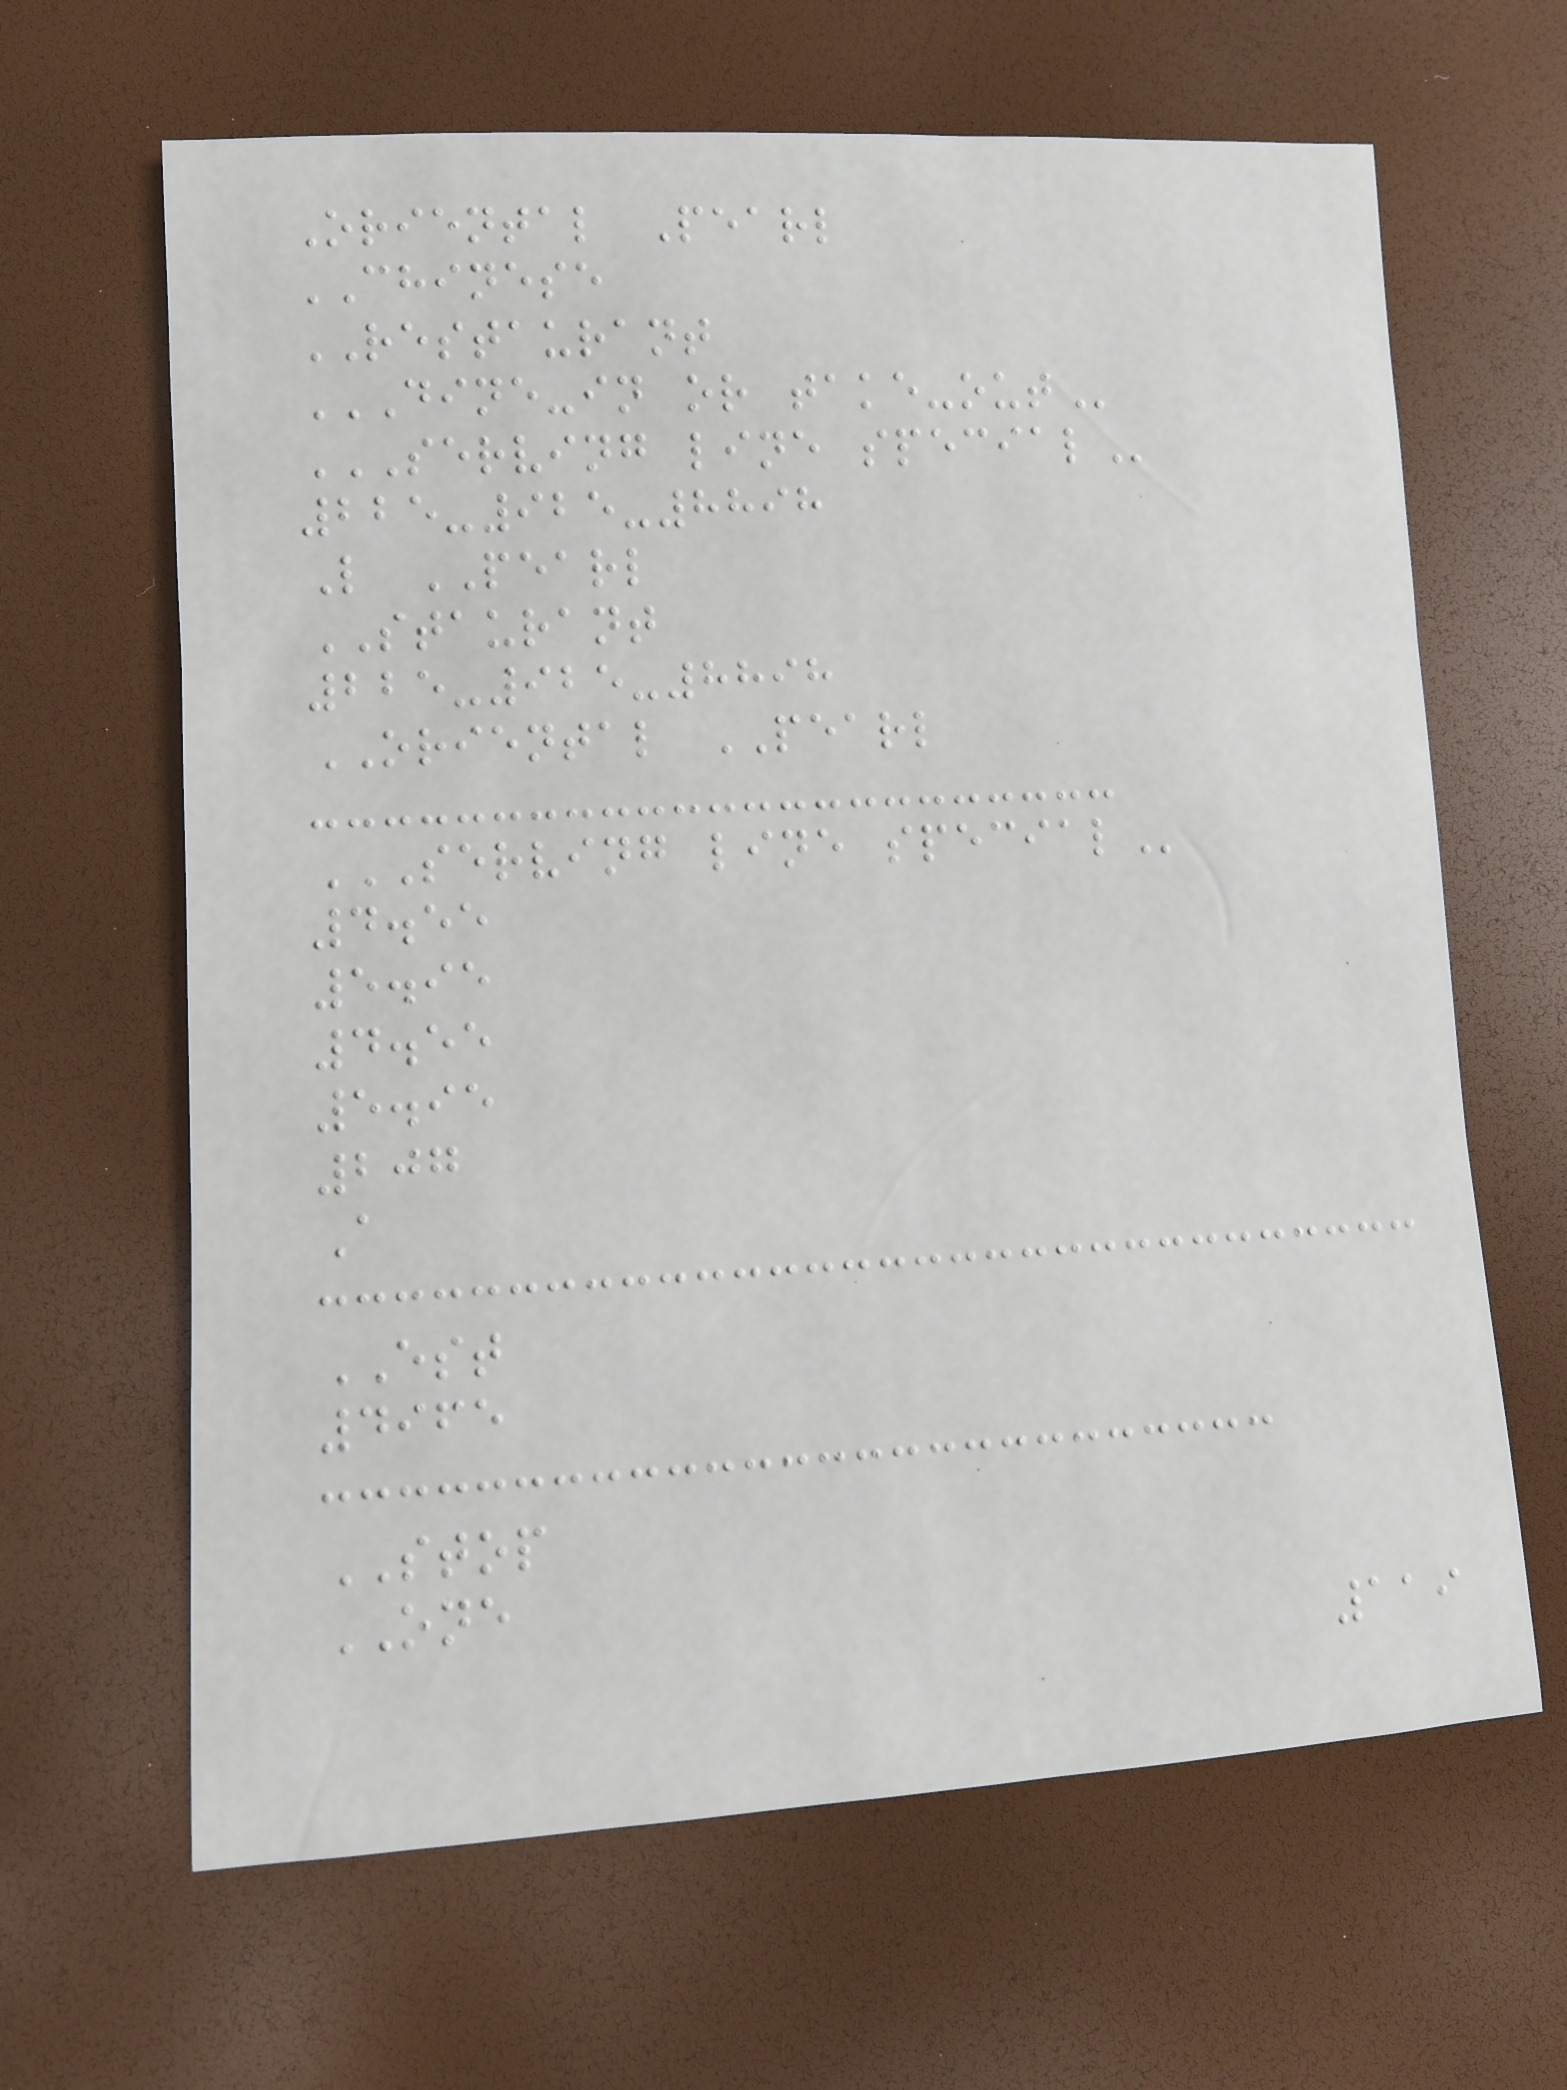Oriental Pearl
CHINESE
RESTAURANT
DINE-IN OR TAKE-OUT
SERVING LINE SPECIAL
225-925-8898
L PEARL
STAURANT
225-925-8898
ORIENTAL PEARL
SERVING LINE SPECIAL
4.55
5.95
4.55
5.95
207
A
EST
4965
STOP
ONE
119
